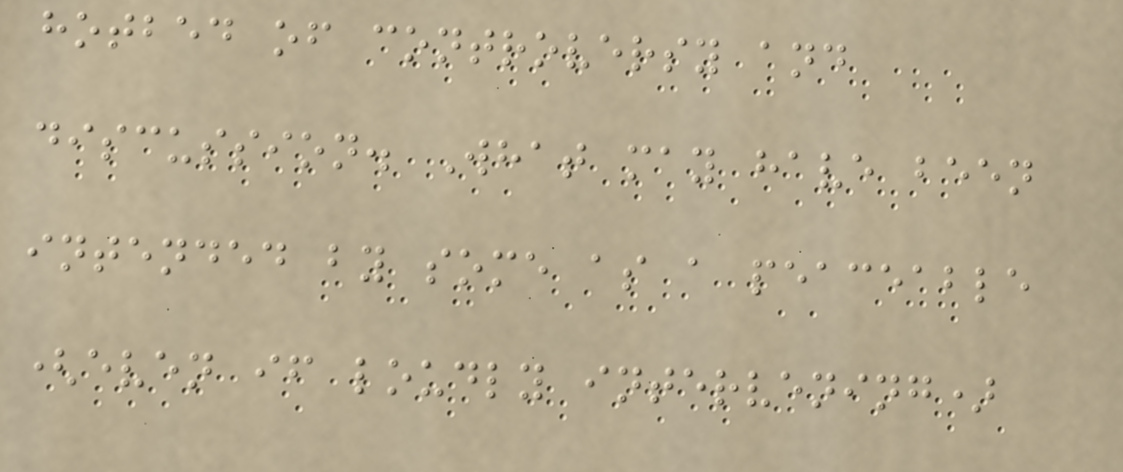hotbed of controversy and
discussion. What may have been
intended by some as a peaceable
(even if loudly intervening)
